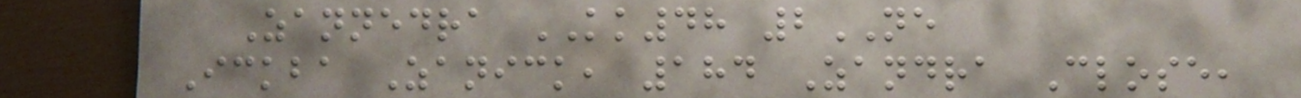Zannedra KK48 2NE
Ickba Zanick, 184 Zandra Close,
